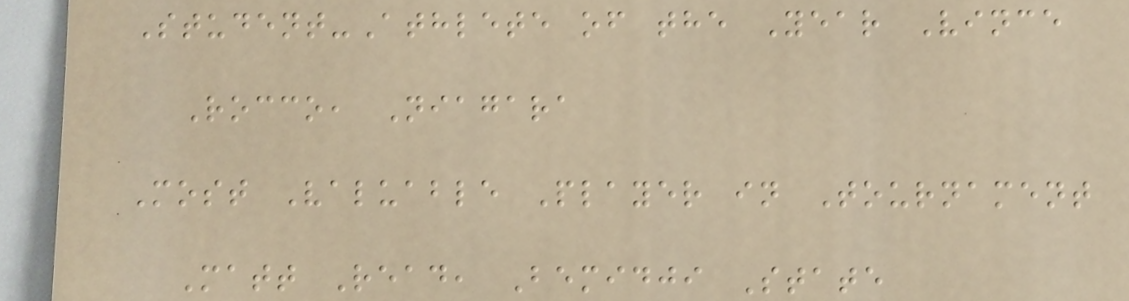Student-Athlete of the Year Vince
Rocco, Niagara
Most Valuable Player in Tournament
Matt Read, Bemidji State
